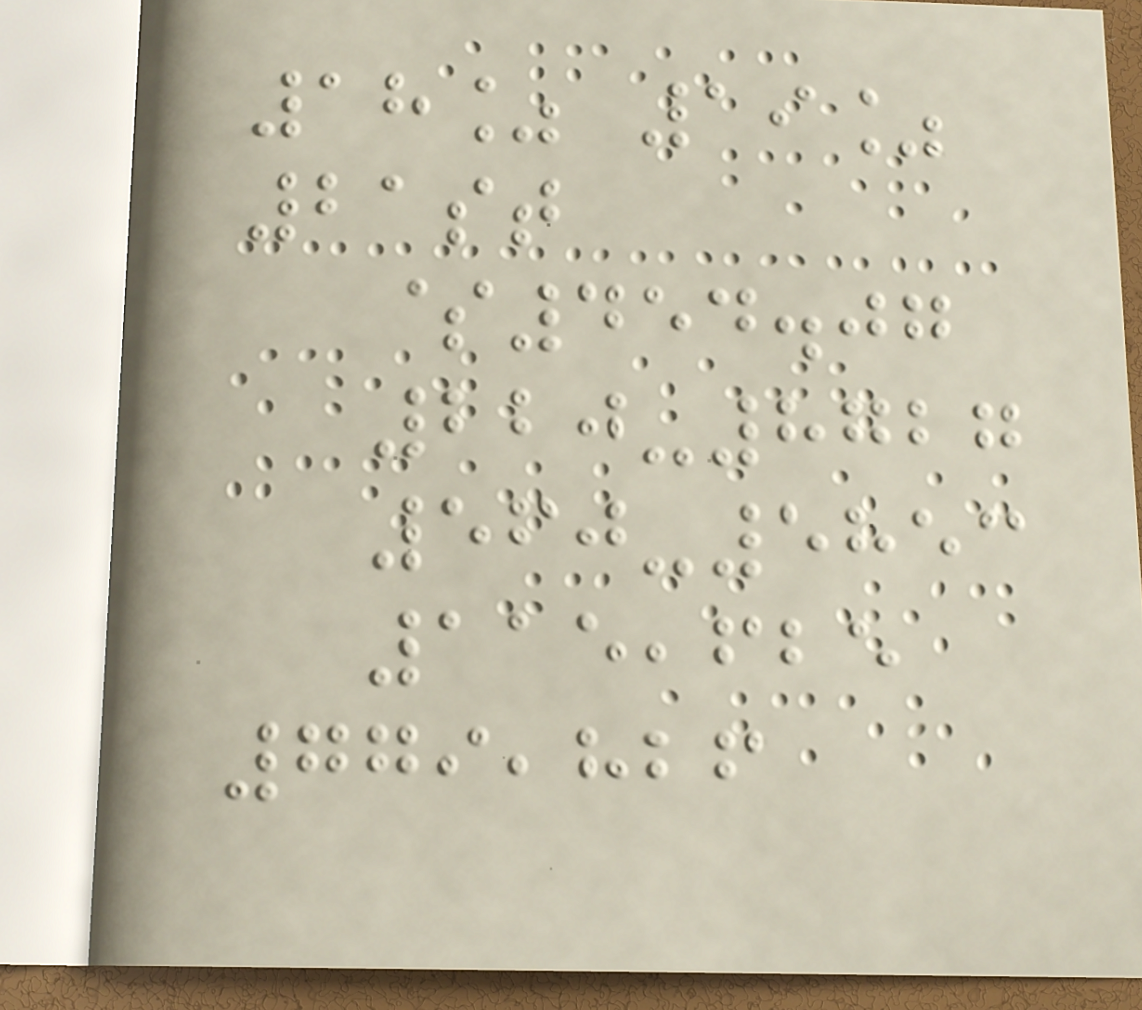18% 19%
21st
$454.07
220-8727
560-5853
115,625
779,826
